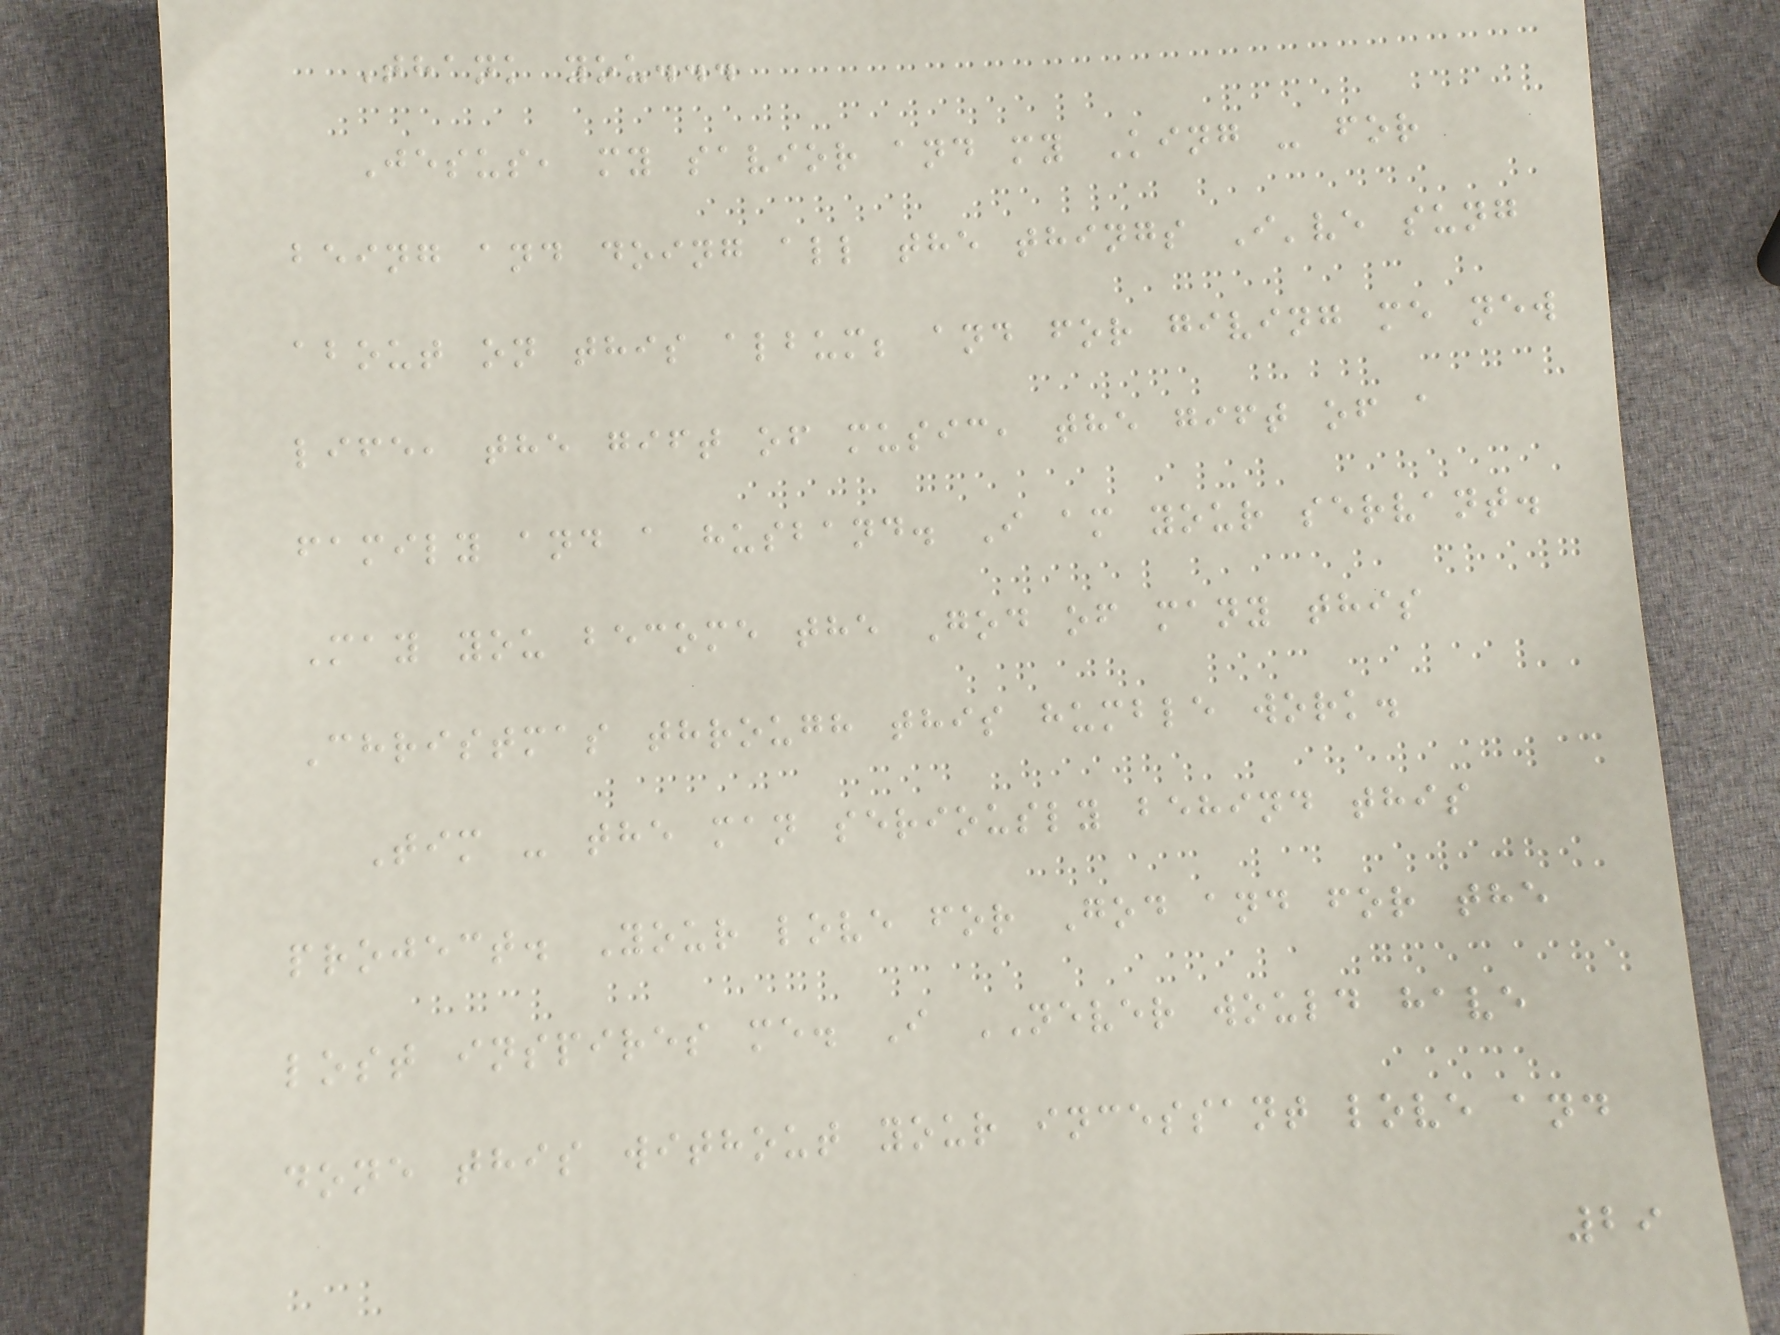Thank you...
Jesus, my savior and my King - for
being and doing all the things I've sung
about on this album; and for giving me new
life, the gift of music, the gift of a
family and a husband. I am your servant.
May you become the God of many this
Christmas through this humble work.
Tim - the man seriously behind this
project. Your love for God and for the
lost inspires me. I NEVER would have
done this without your incessant love and
29
